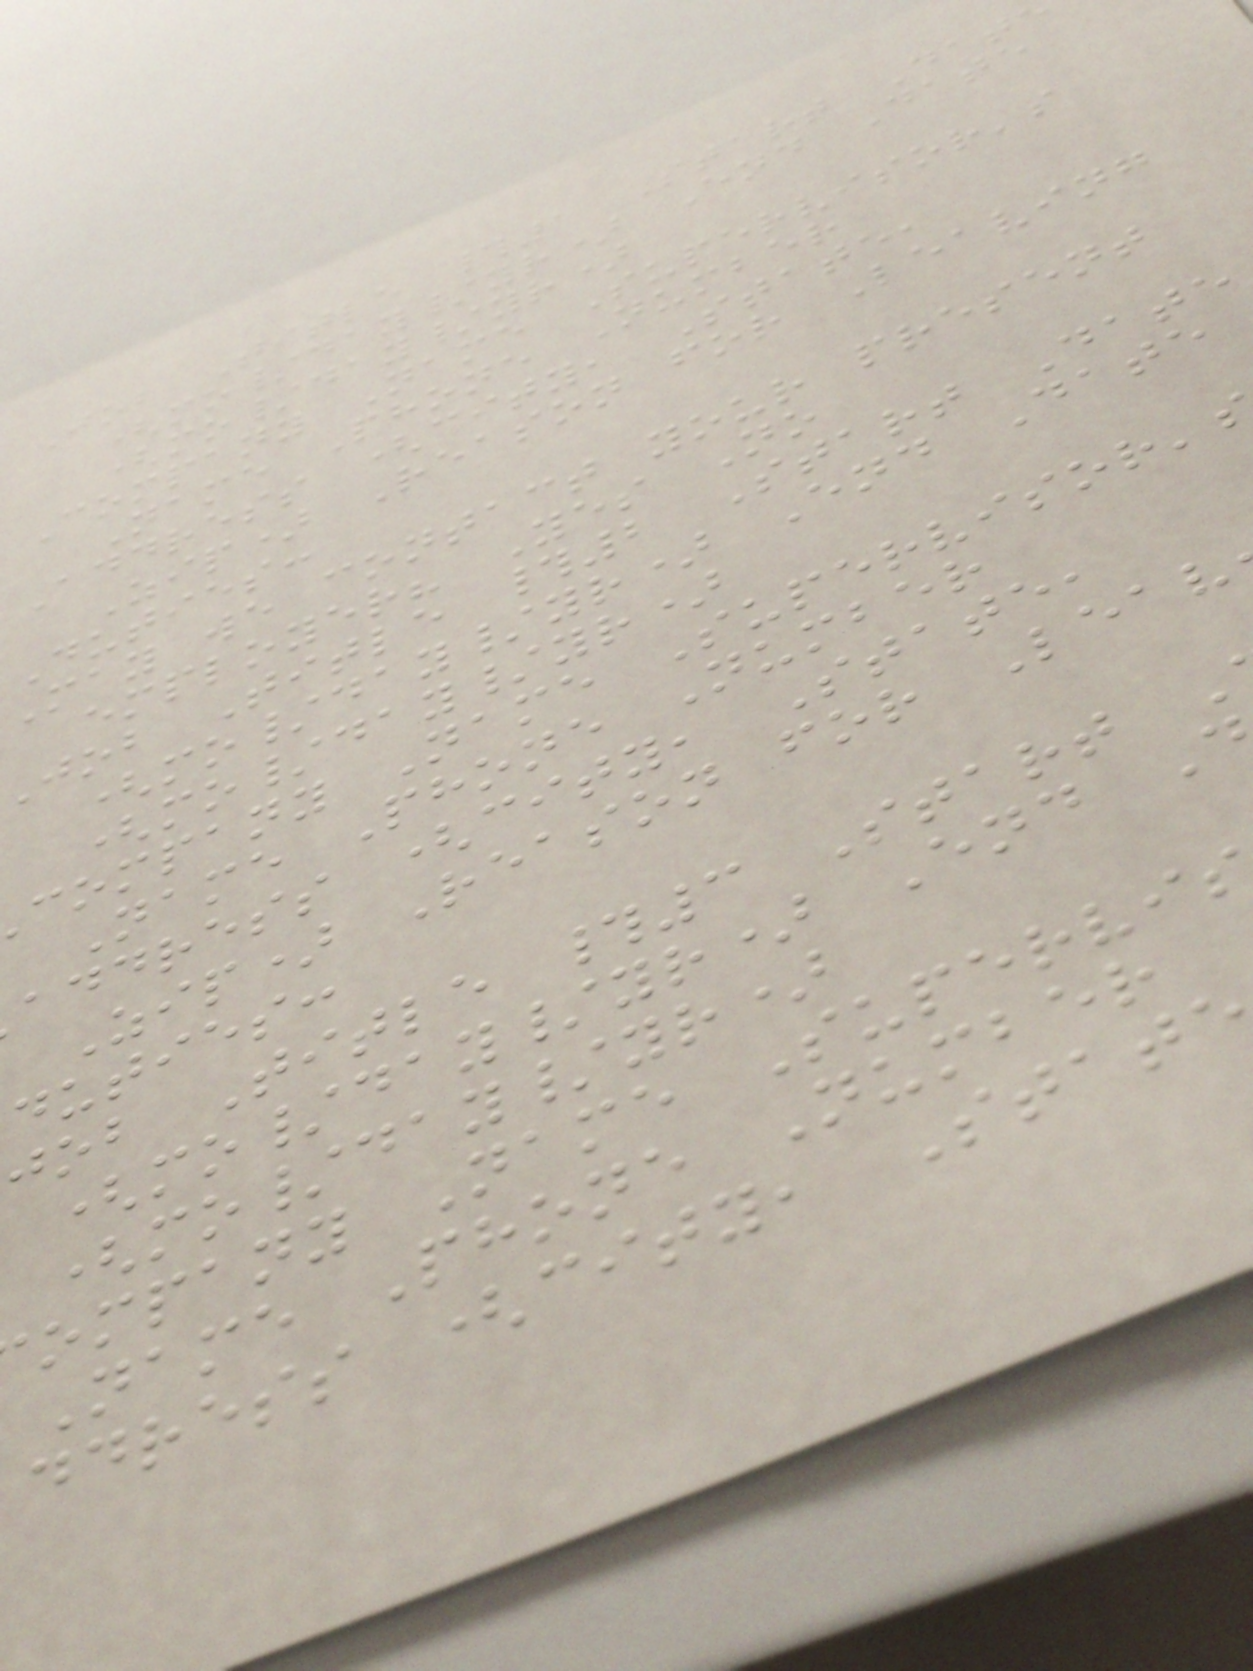Job Title #1 Start Dat
(mo/day/yr) End Date
(mo/day/yr)
Company Name Supervisor's
Name Phone Number
Address (city, State,
Zip) Reason for Leaving
Duties:
May we contact your present
employer? Yes No
job Title #2 Start Date
(mo/day/yr) End Date
(mo/day/yr)
company Name Supervisor'
Name Phone Number
address (city, State,
Zip) Reason for Leav
duties:
job Title #3 Start
(mo/day/yr) End
(mo/day/yr)
ompany Name Supervi
Name Phone Number
ddress (city, State
